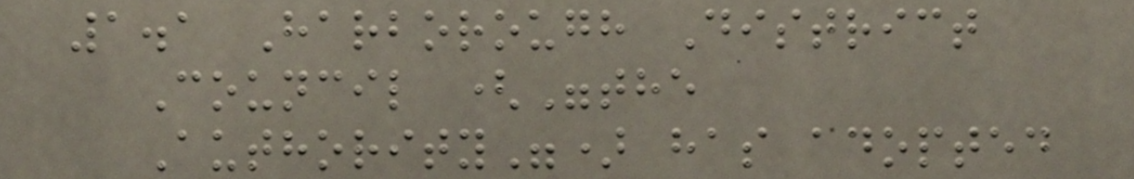1.1 Harborough District
Council ("the
Authority") has adopted
